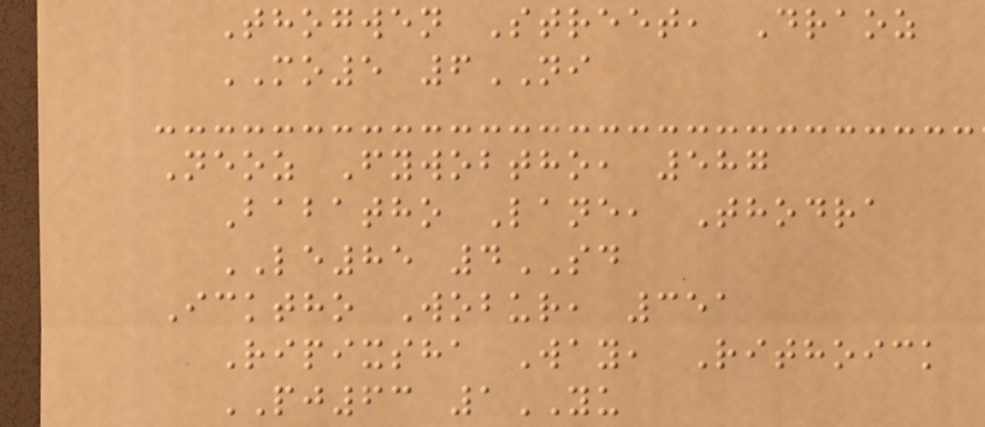Thogwen Street, Draoz
MO5 6NI
Neoz Fywobtho, 587
Babatho Lane, Thodra
LE85 4SD
Icktho Wobur, 351
Ripixsha Way, Rithoick
PJ63 1YU
